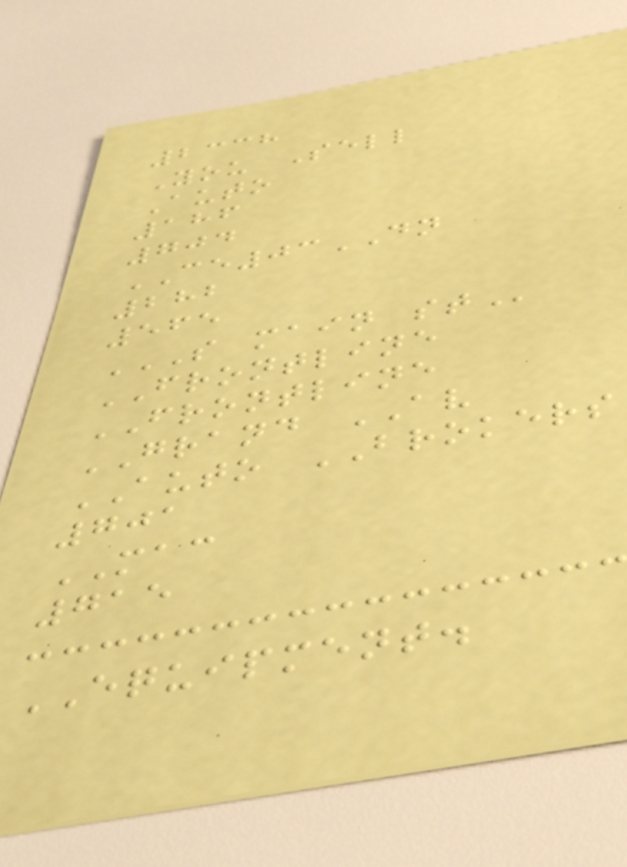2338
You Sell
Auto
186
704
CE03DN
282
565
S MAIN ST
FRONTLINE
FRONTLINE
GRAND AV
AUTO BROKERS
701
MAC
715
EQUIPMENT.
